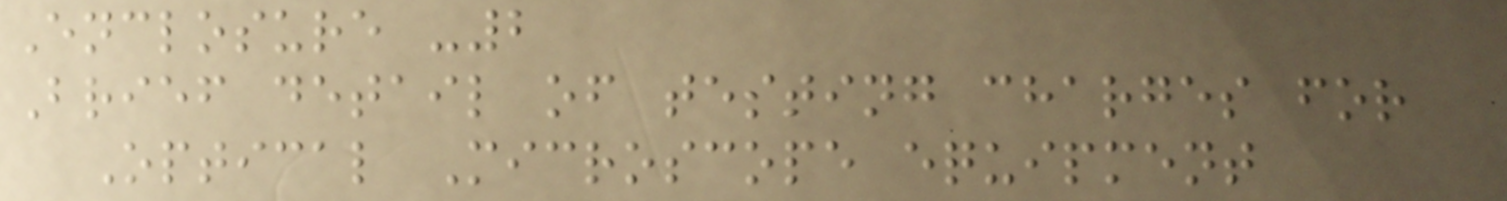Enclosure -2
Brief detail of testing charges for
Optical Microscope equipment
